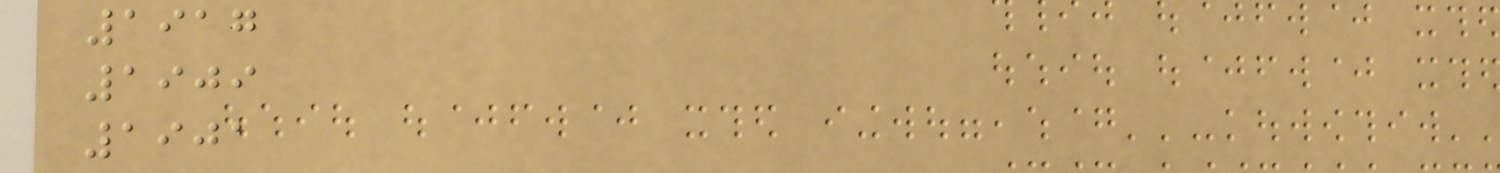1917
1909
1901
